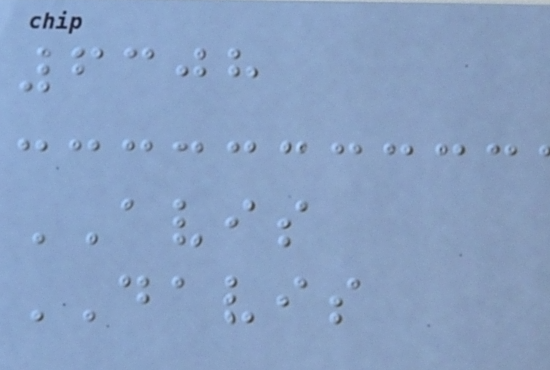6308
AVIS
DAVIS
